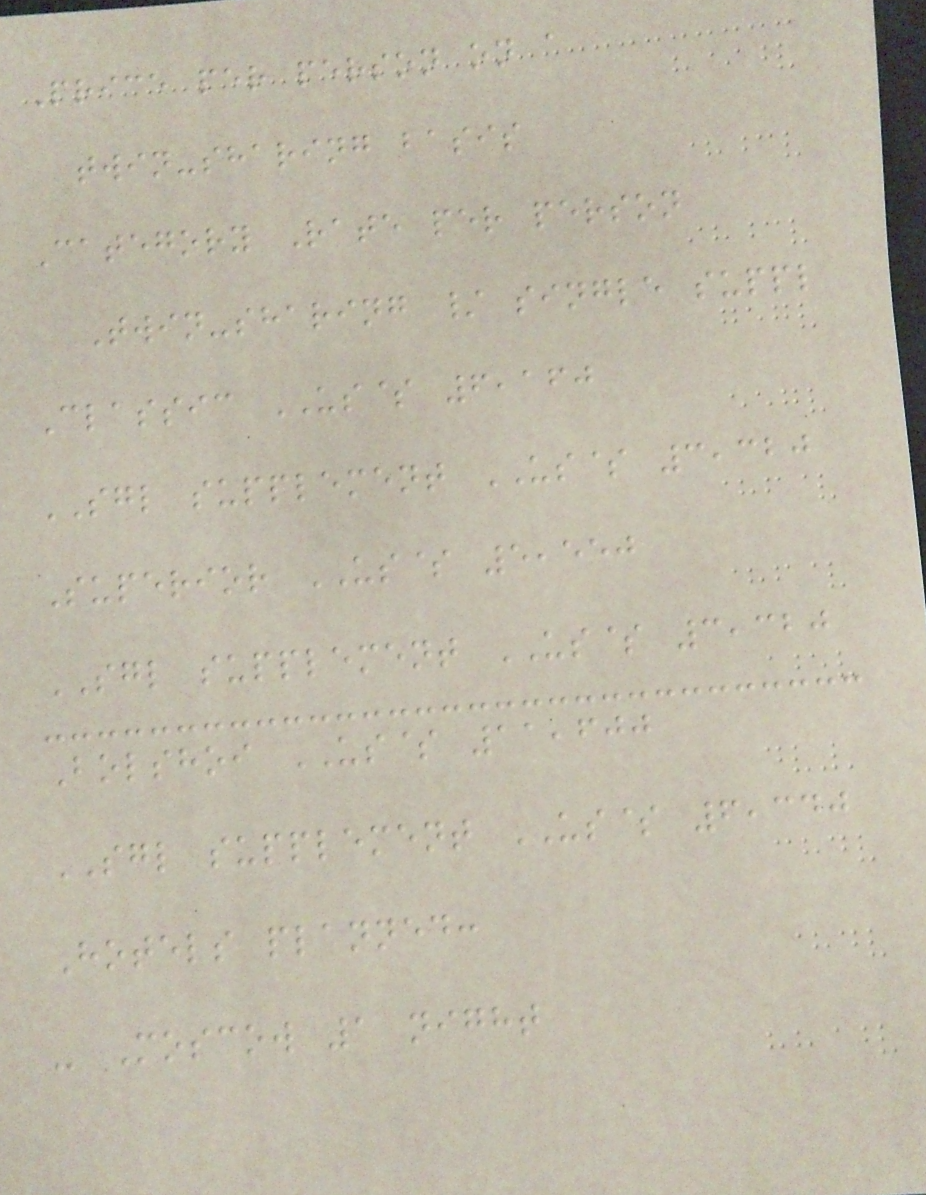Price per person on a
twin-sharing basis
Category Rate per person
Twin-sharing / single suppl
Classic US$ 6,160
SGL supplement US$ 3,320
Superior US$ 5,550
SGL supplement US$ 3,320
Bolshoi US$ 11,600
SGL supplement US$ 6,340
Hotels planned:
- Moscow 1 night
